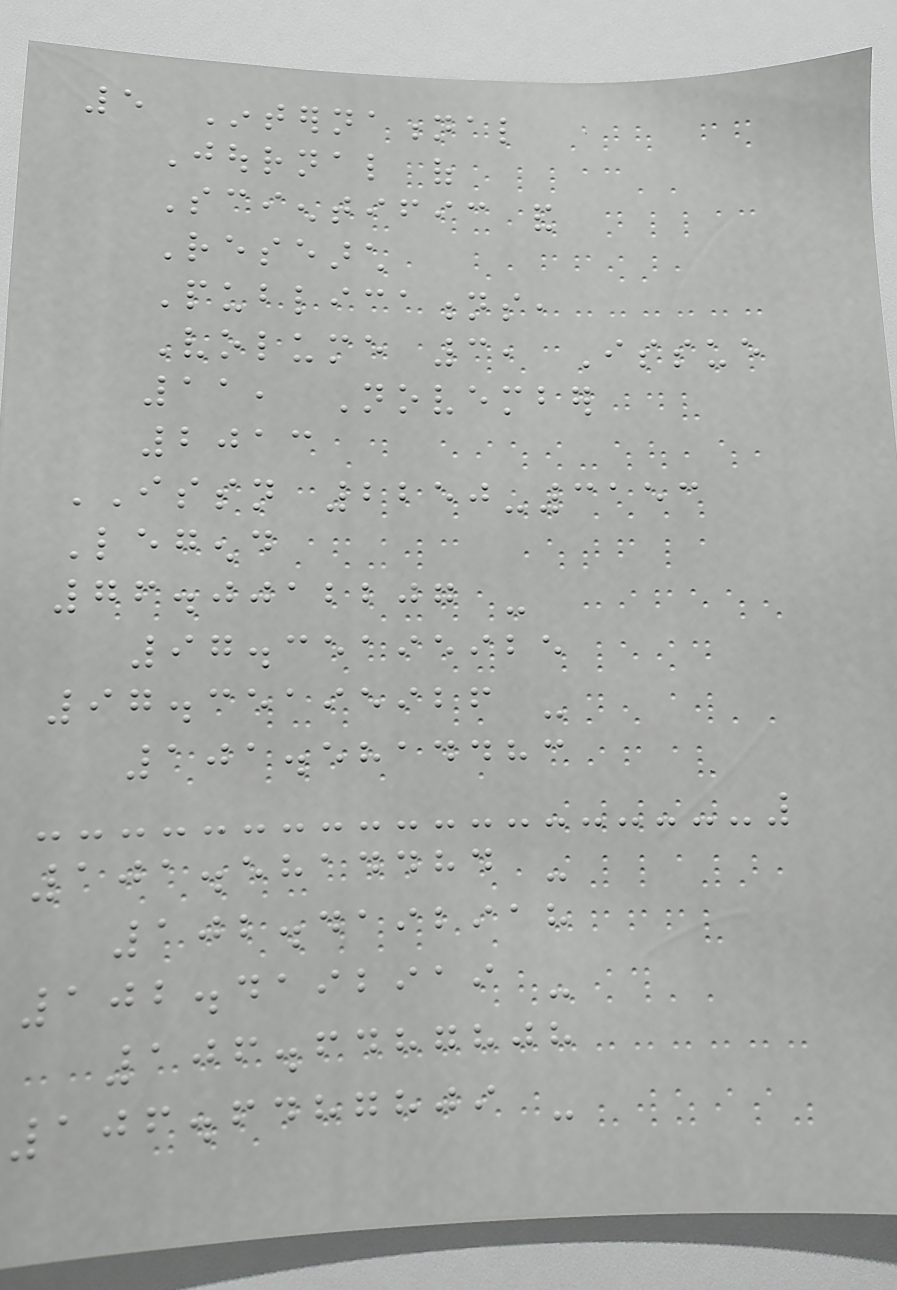5 International
Journal of
Scientific and
Research
Publications,
Volume 3, Issue
11, November
2013
ISSN 2250-3153
Legend
76.0012207 -
97.35195925
97.35195926 -
101.5814483
101.5814484 -
102.4192918
102.4192919 -
106.6487808
106.6487809 -
